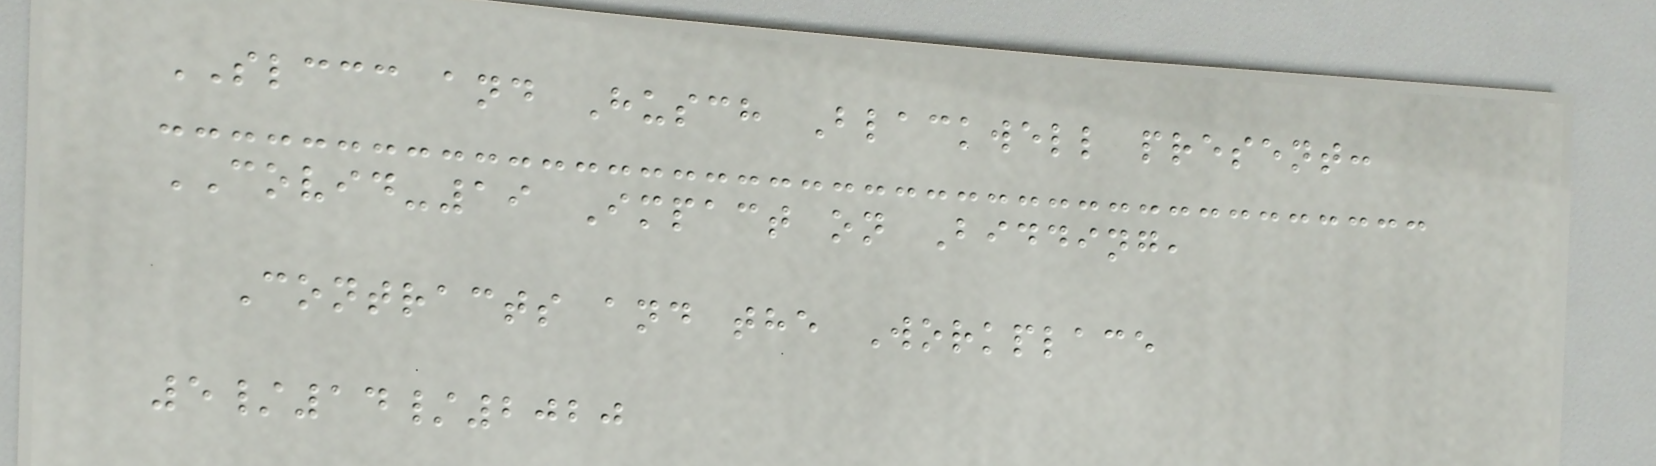SLCCC and Husch Blackwell present:
COVID-19 Impact on Bidding,
Contracts and the Workplace
5/14/2020
